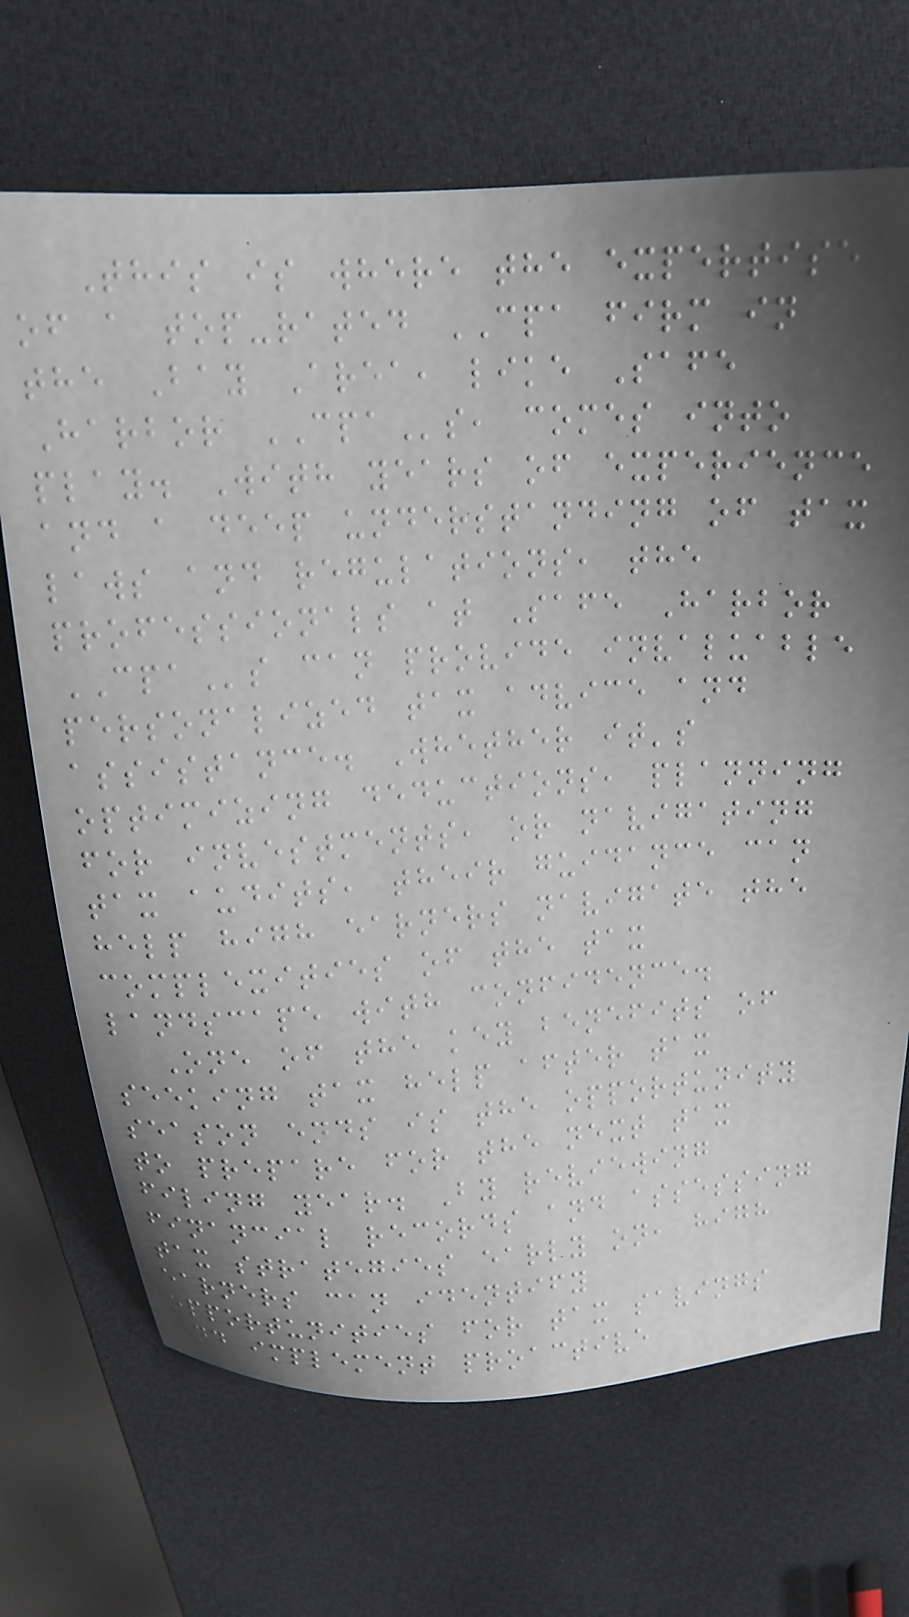This is where the expertise
of a top-rated CPA firm in
the Bay Area, like Safe
Harbor CPAs, comes into
play. With years of experience
and a deep understanding of tax
laws and regulations, the
professionals at Safe Harbor
CPAs can provide invaluable
personalized tax advice and
assistance. Whether it's
optimizing deductions, planning
for investments, or navigating
tax audits, their guidance can
help high earners navigate the
complexities of the tax
landscape with confidence.
One of the key benefits of
seeking tax help after tax
season ends is the opportunity
to prepare for the next tax
filing year. By reviewing
financial records and assessing
tax strategies early on, high
earners can identify
opportunities for tax savings
and implement proactive
